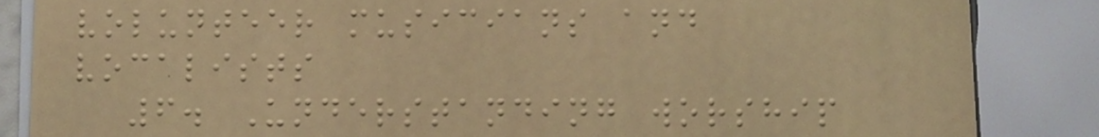volunteer musicians and
vocalists
6. Understanding worship
